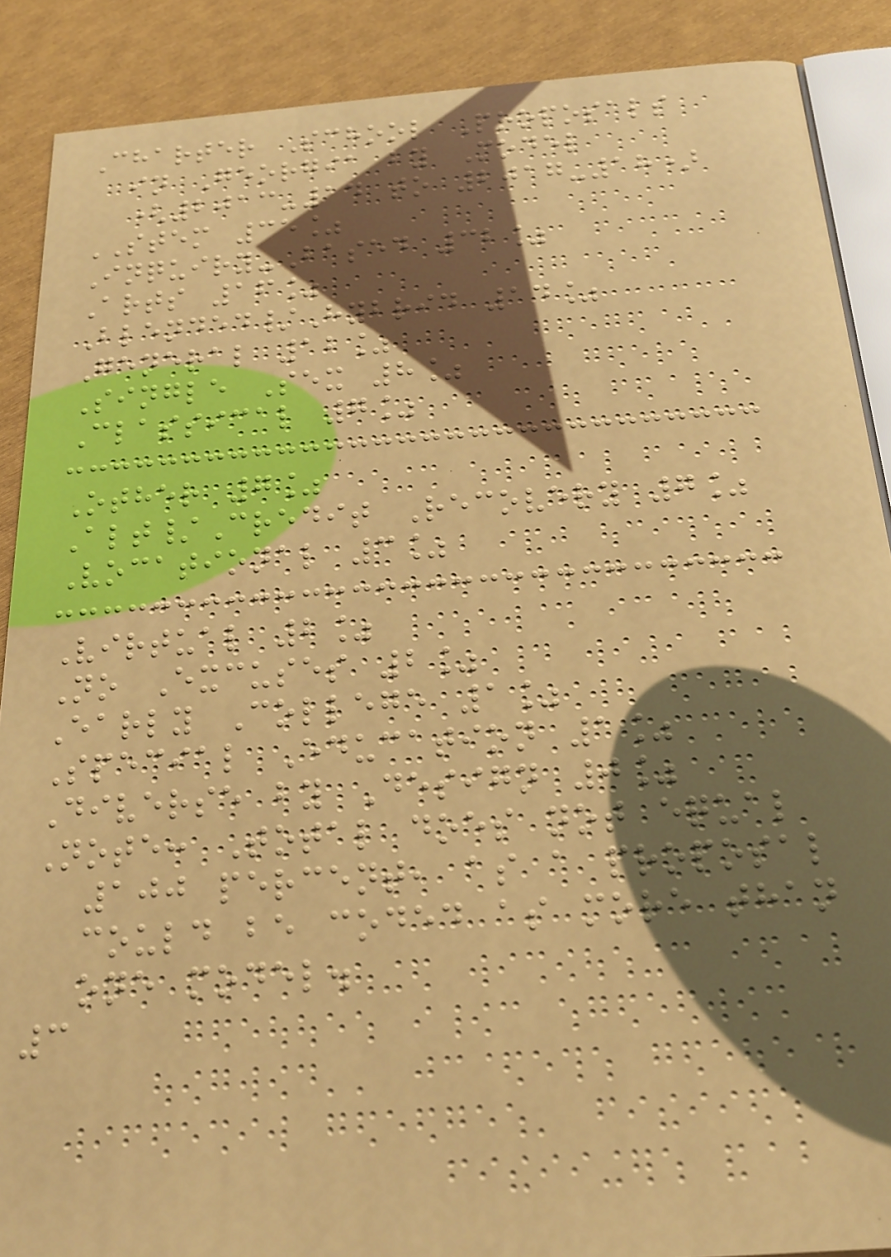Charter School Proposals
in Georgia by Model
(2013-14 to 2017-18)
STEM 35%
Inquiry-Based 32%
Arts 16%
Blended/Hybrid 14%
General 12%
Single Sex 8%
Classical 7%
Other 7%
Alt/Credit Recovery 7%
Vocational 3%
Virtual 2%
No Excuses 2%
Early College 1%
Special Education 1%
Diverse by Design 0%
Note: Total does not equal
100 percent, as a proposal
could be coded as more than
one model.
3
